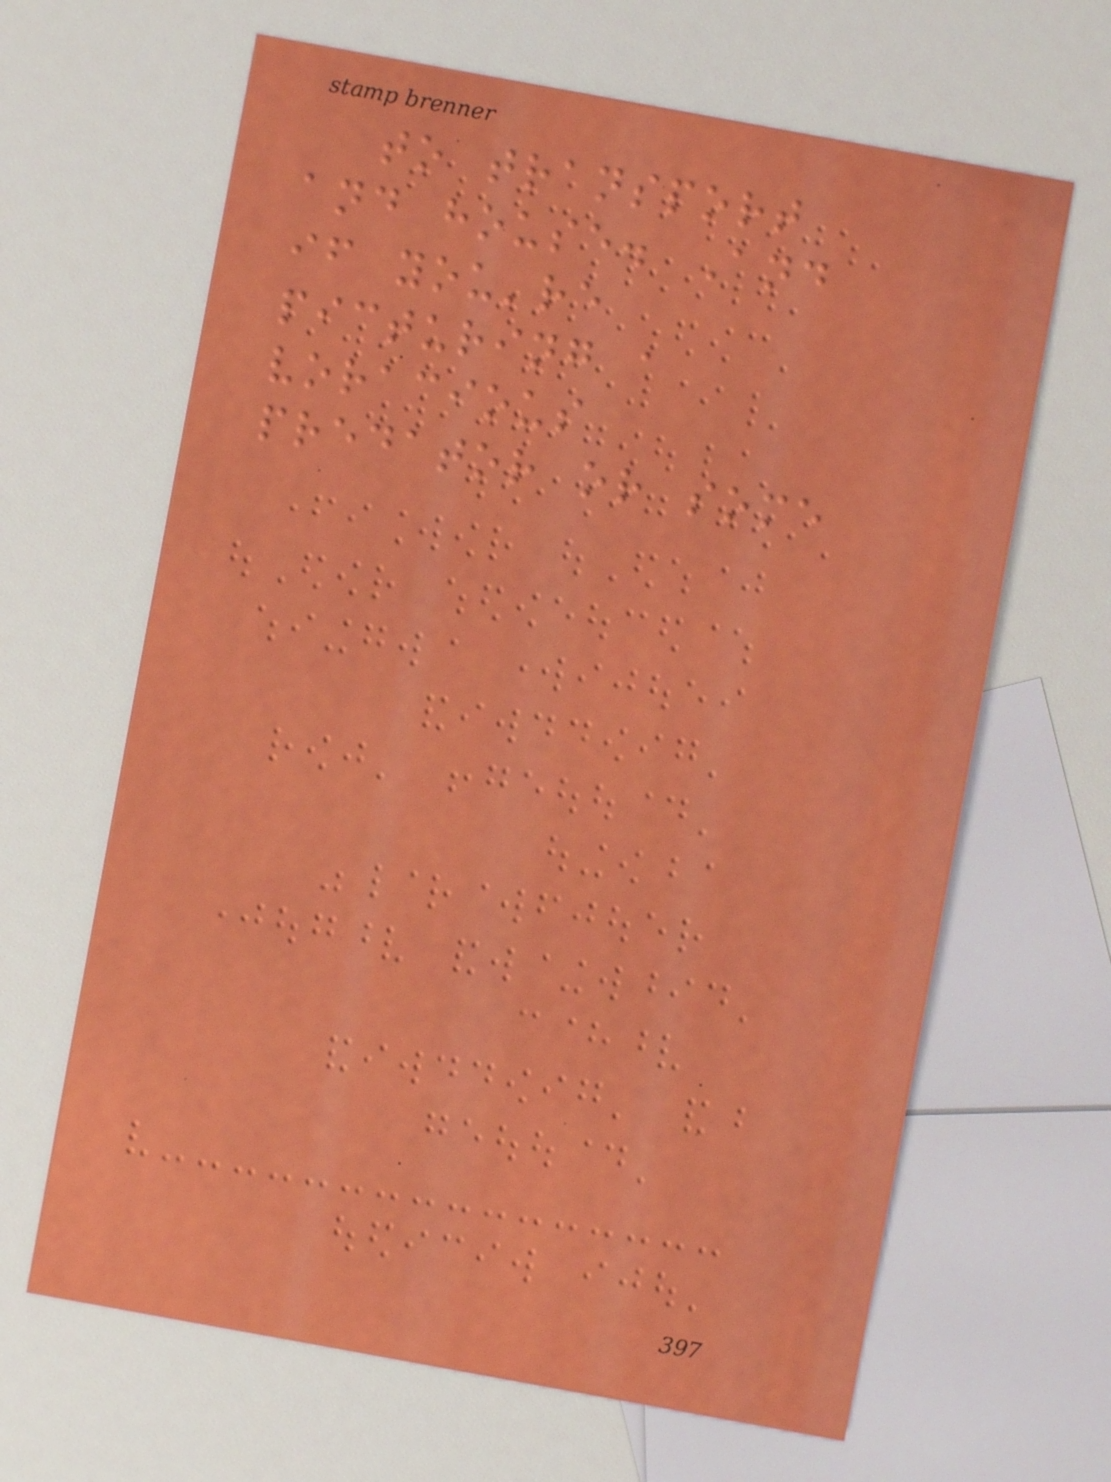to transport
and house. And
if you're
picturing a
voracious
predator or some
